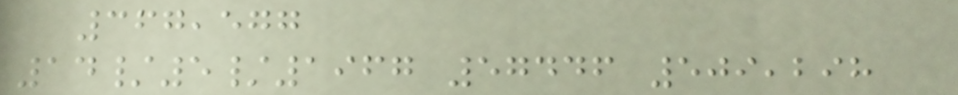367,577
14/5/1967 57446 509,298
